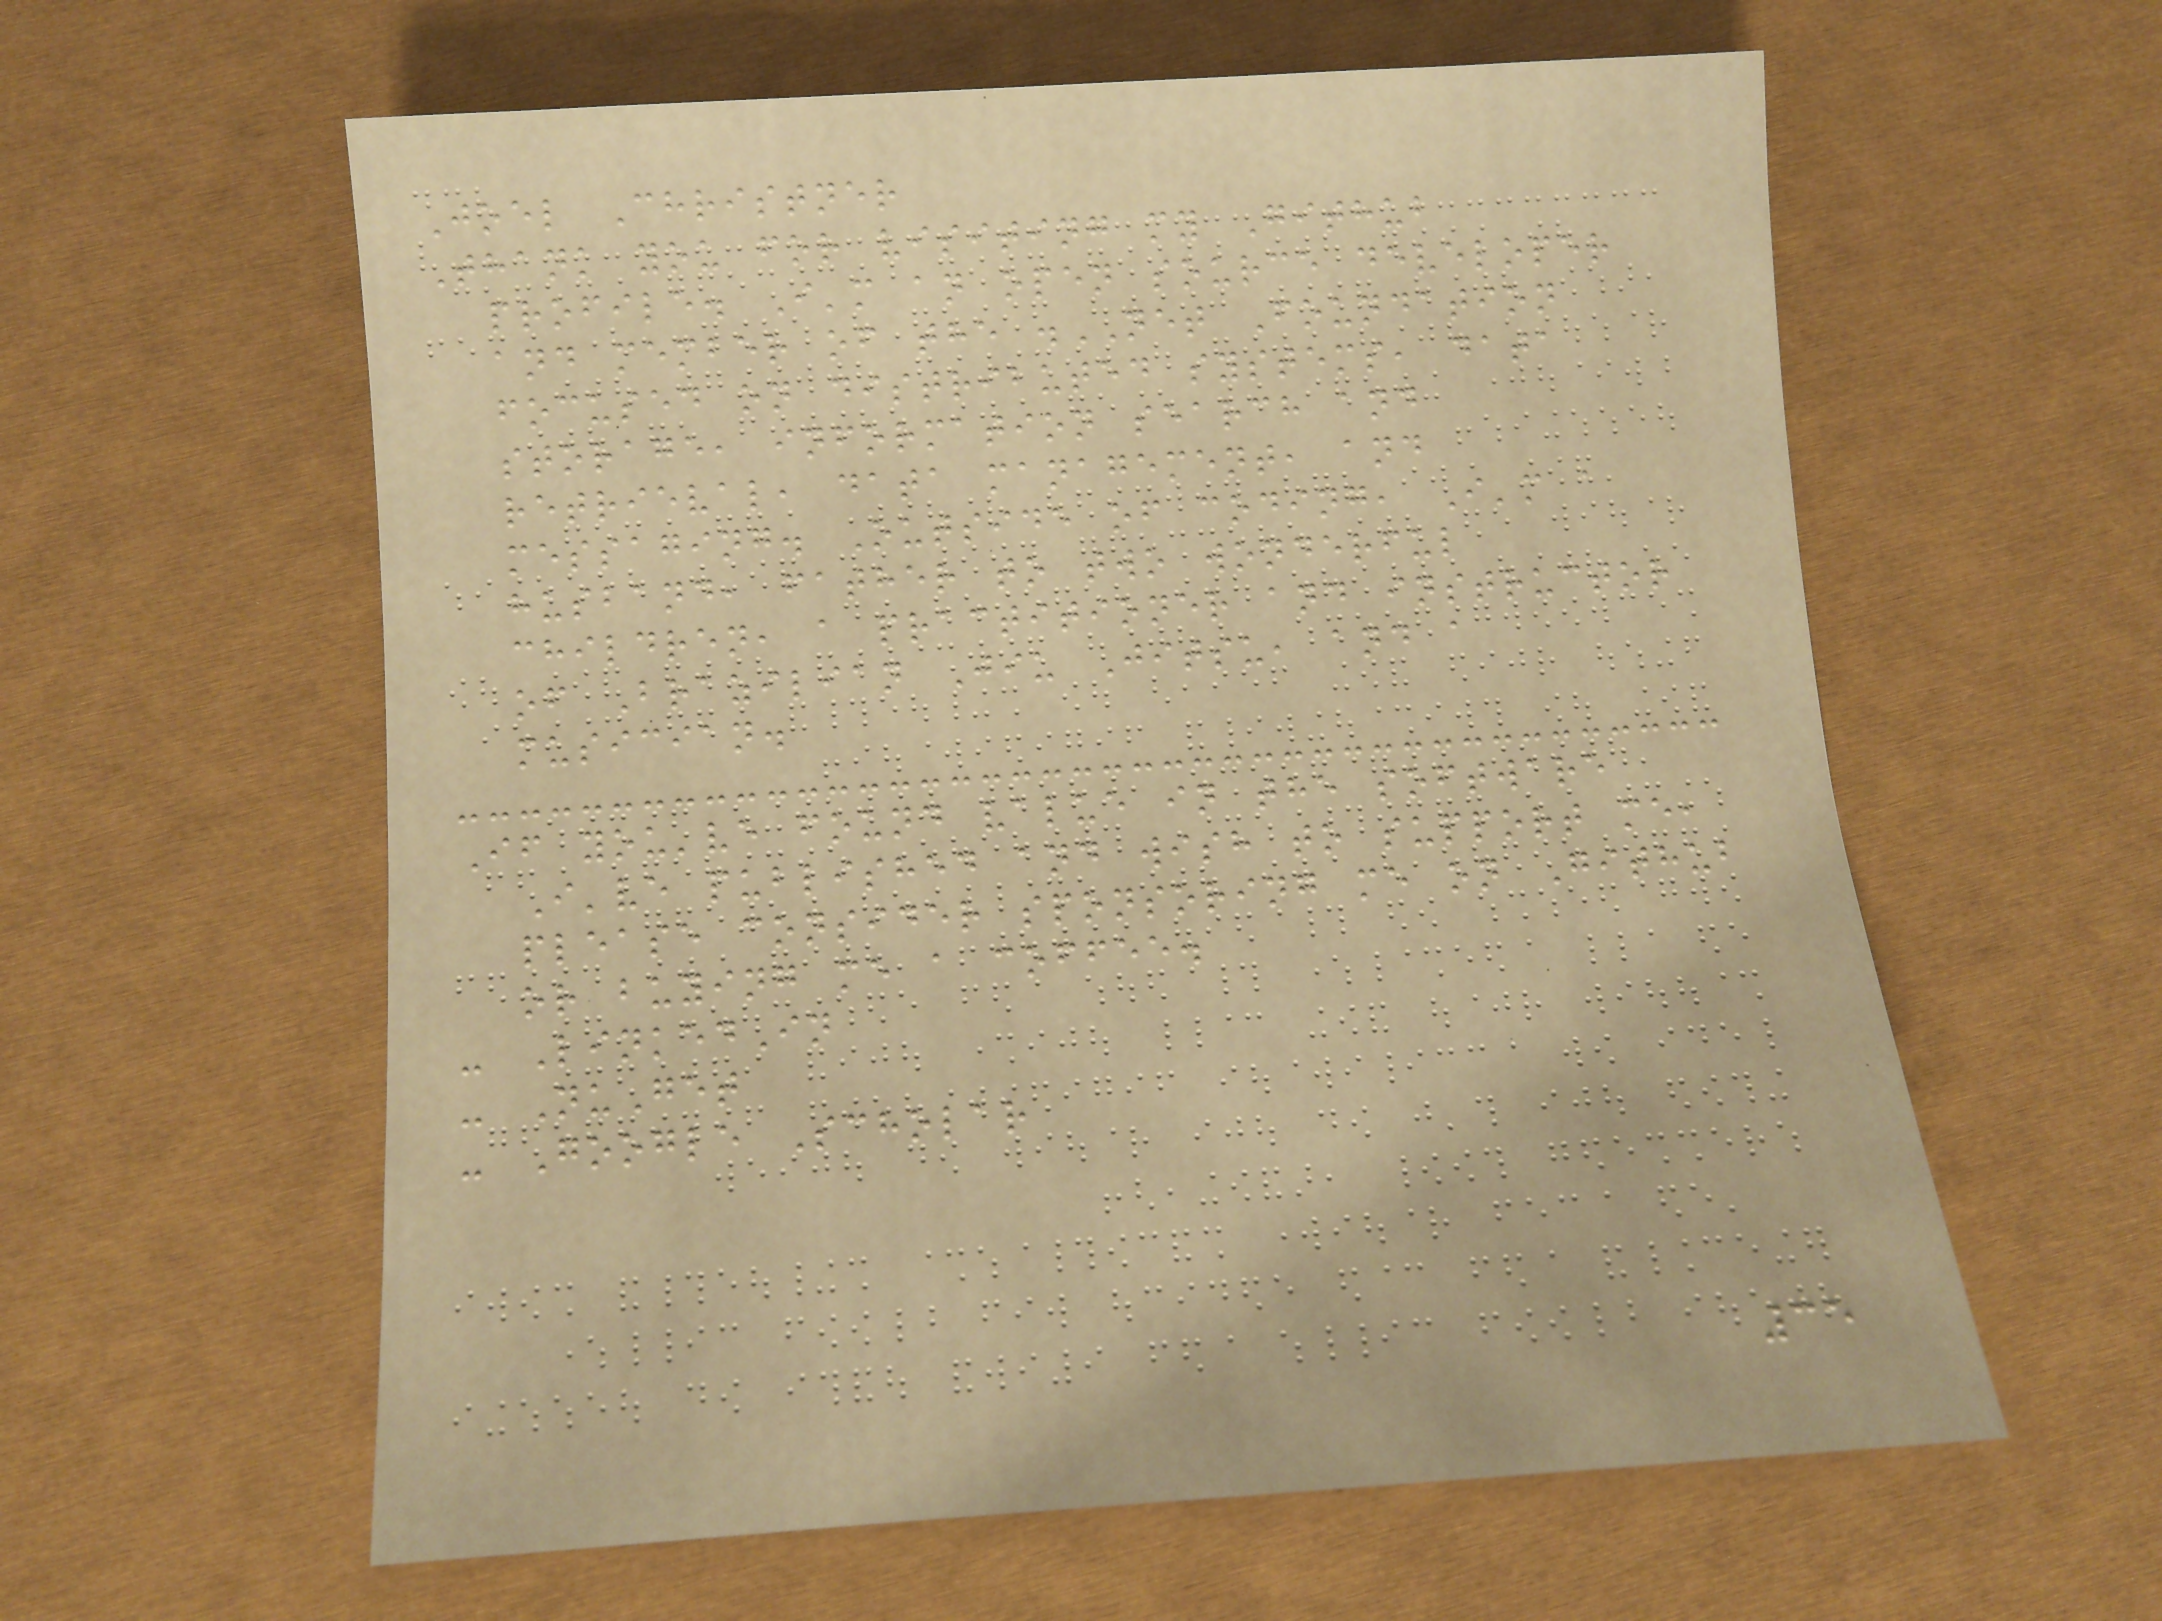Joel Christner
Thank you for visiting my Github
profile. I'm an open source developer
and member of the .NET Foundation
focused on distributed systems, data
storage, information search and
retrieval, data management, and
messaging. Outside of coding, I'm a
husband, father to two wonderful
children, a practitioner and instructor
of Brazilian Jiu Jitsu, and a
musician.
If you've found value in the software
I've published and wish to support me,
please consider sponsoring me on Github
or buying me a coffee.
- LinkedIn
- NuGet
- Google Scholar
35
